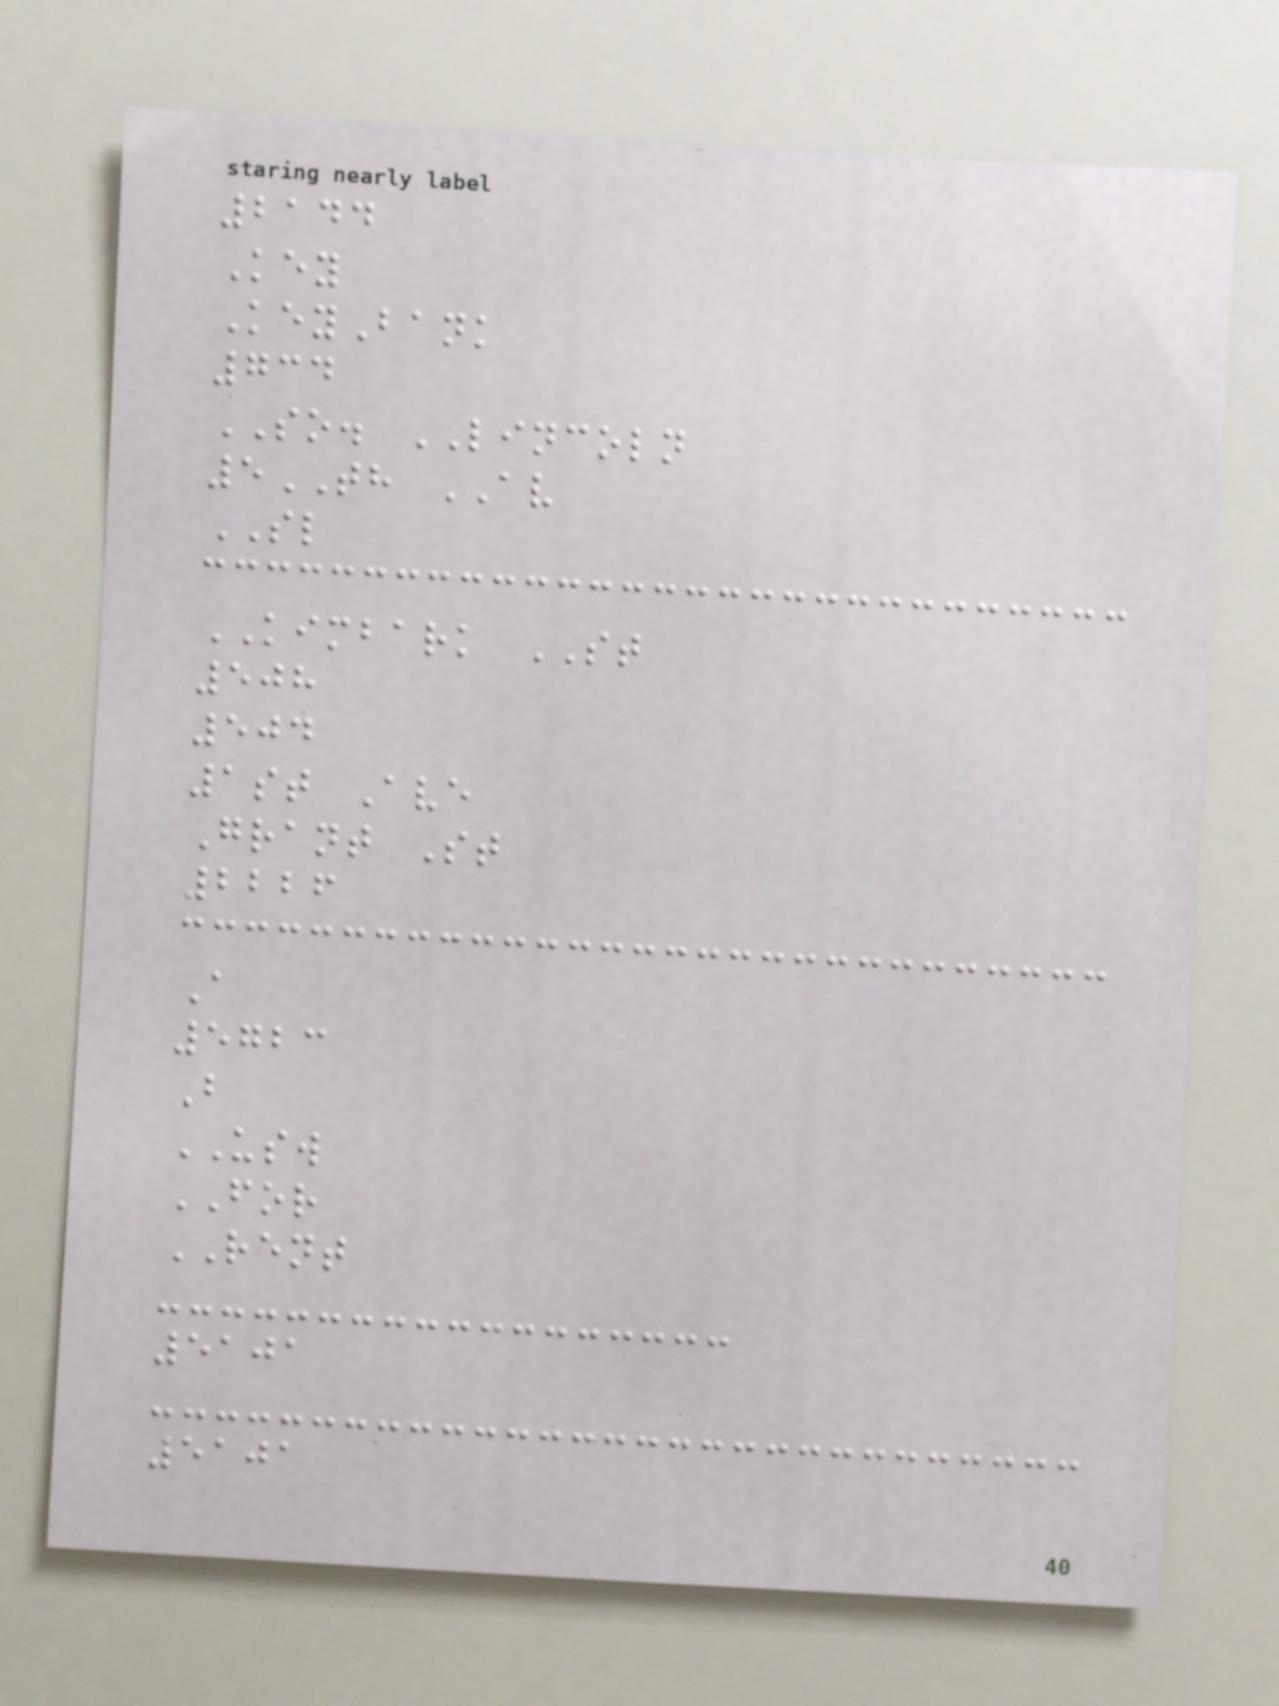2144
Key
KeyBank
734
SO. LINCOLN
5TH AV
SL
KIMBARK ST
508
504
1st Ave
Grant St
2226
A
5723
B
USW
FOR
RENT
5101
5101
